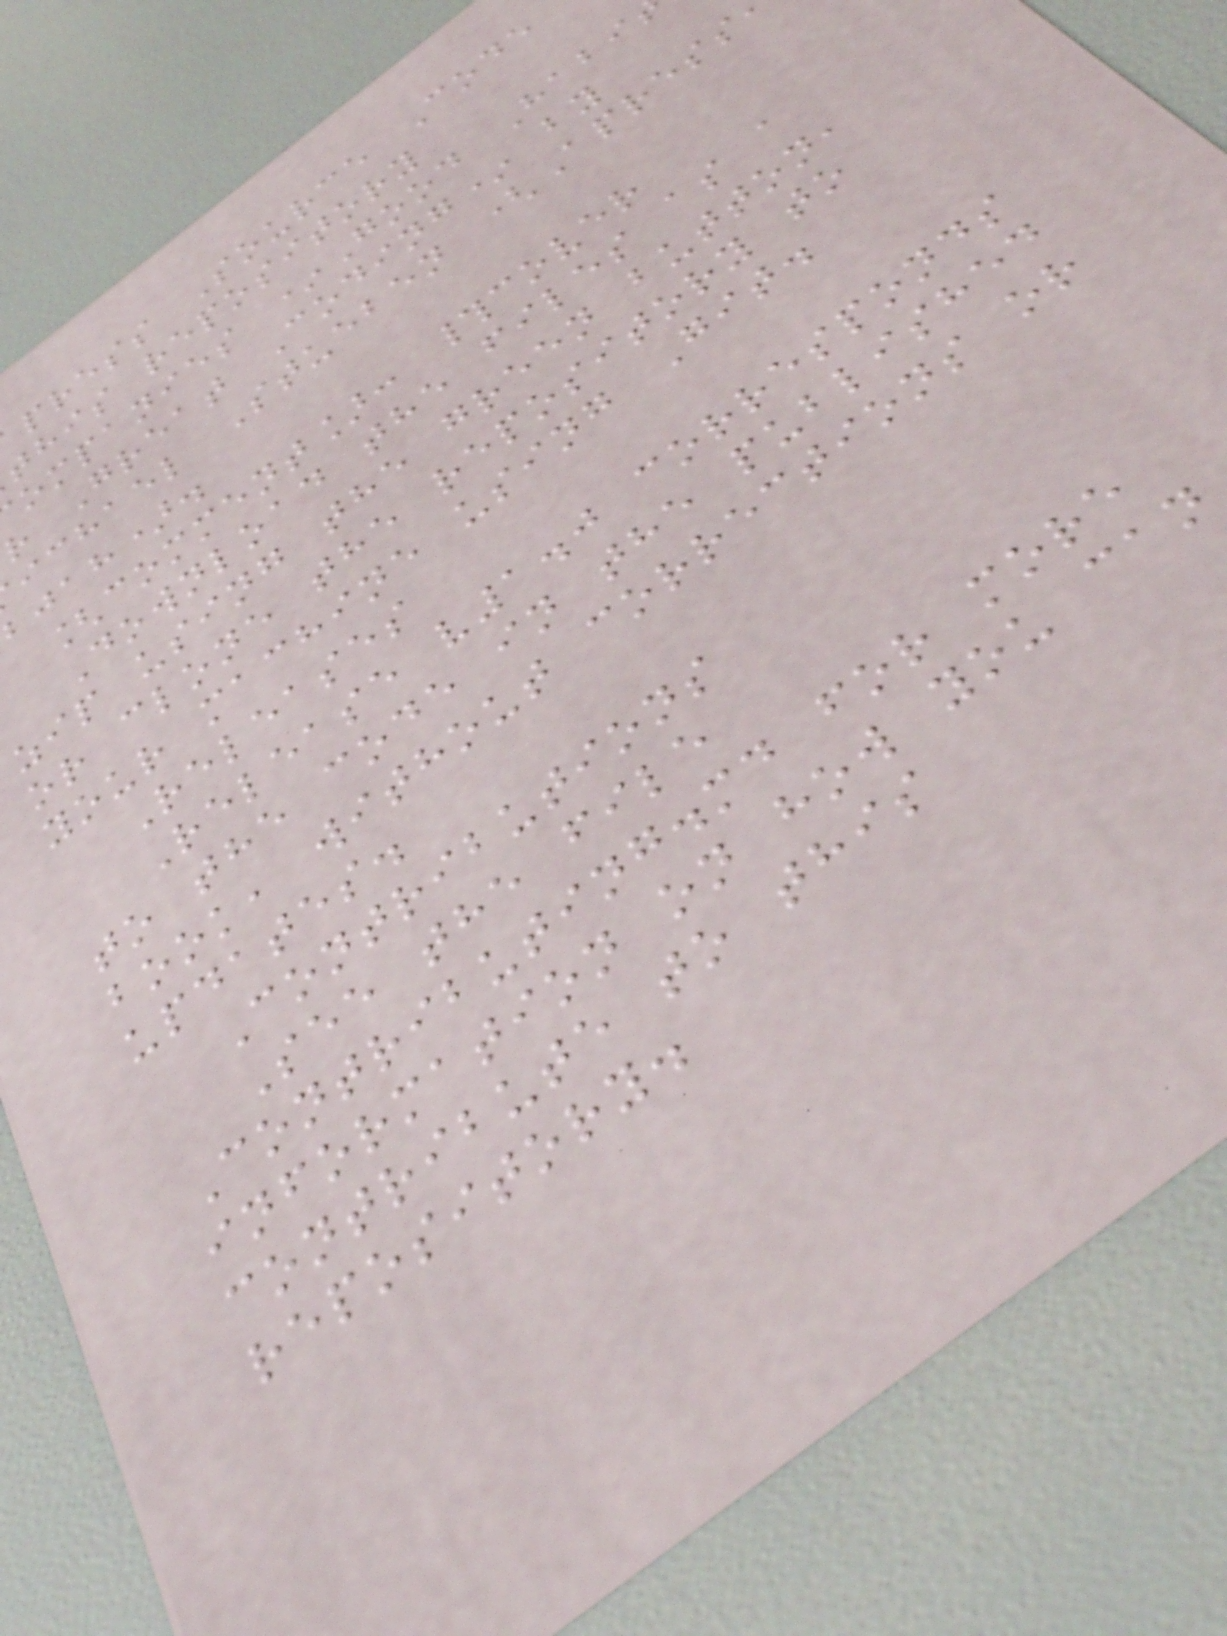press Source Code
this repository
ompanies *Good Habi
r Great Coding* by
ichael Stueben (Apress
bjah).
[comment]: #cover
Download the files as a
zip using the green button,
or clone the repository to
your machine using Git.
Releases
Release v1.0 corresponds
to the code in the published
book, without corrections or
updates.
Contributions
See the file
Contributing.md for more
information on how you can
contribute to this
repository.
